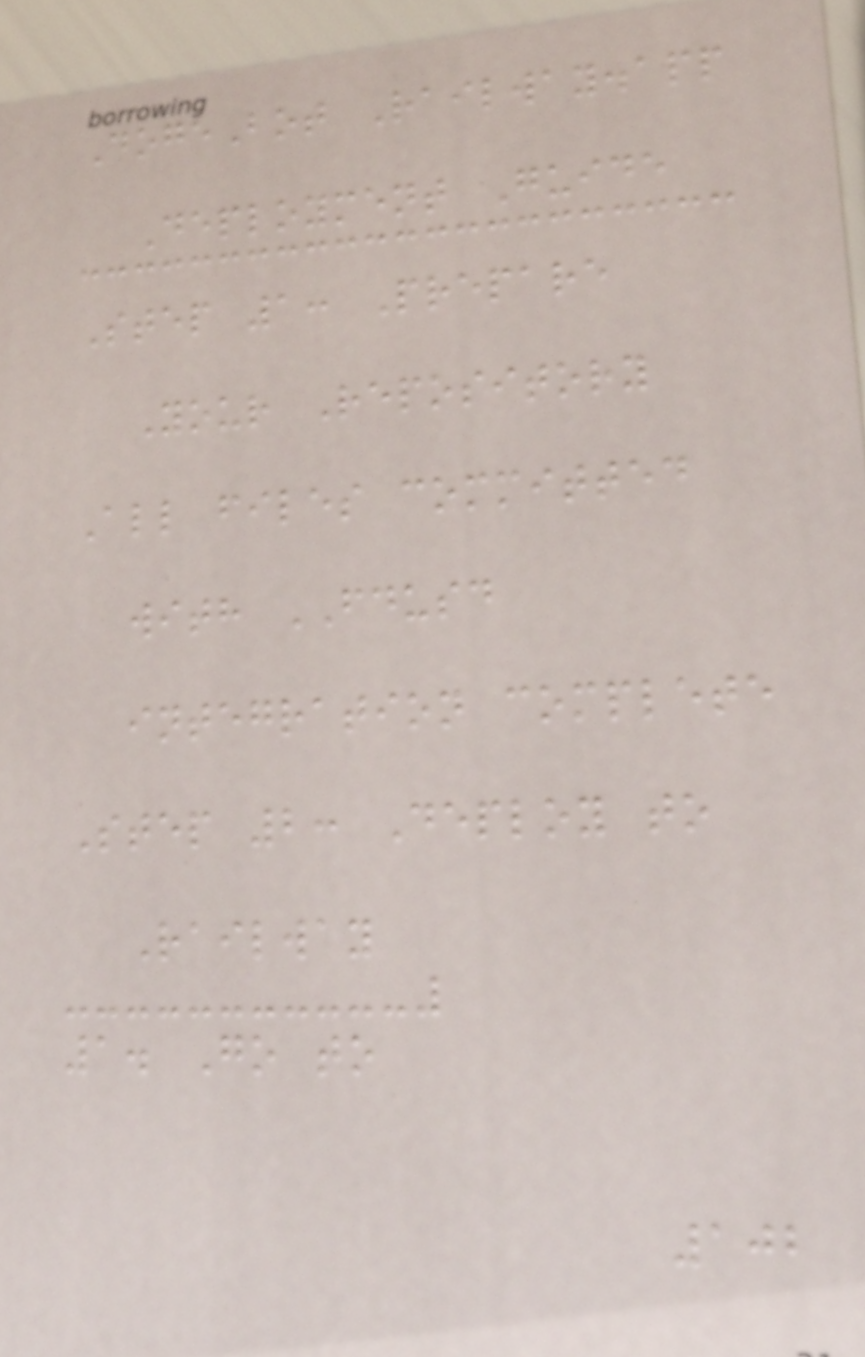DogeBot Railway.app
Deployment Guide
Step 1: Prepare
Your Repository
All files committed
with FDUSD
integration complete
Step 2: Deploy to
Railway
1. Go to
102
